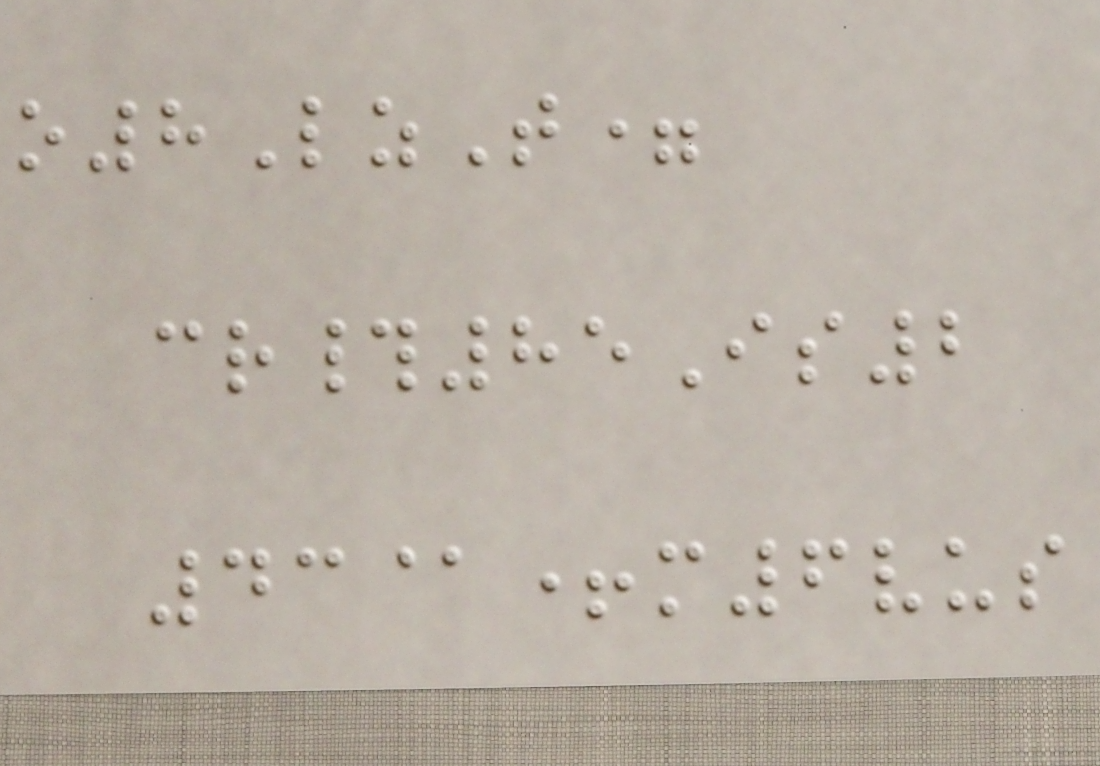o8LzT=
cr#85Is2
43@+m6vus
